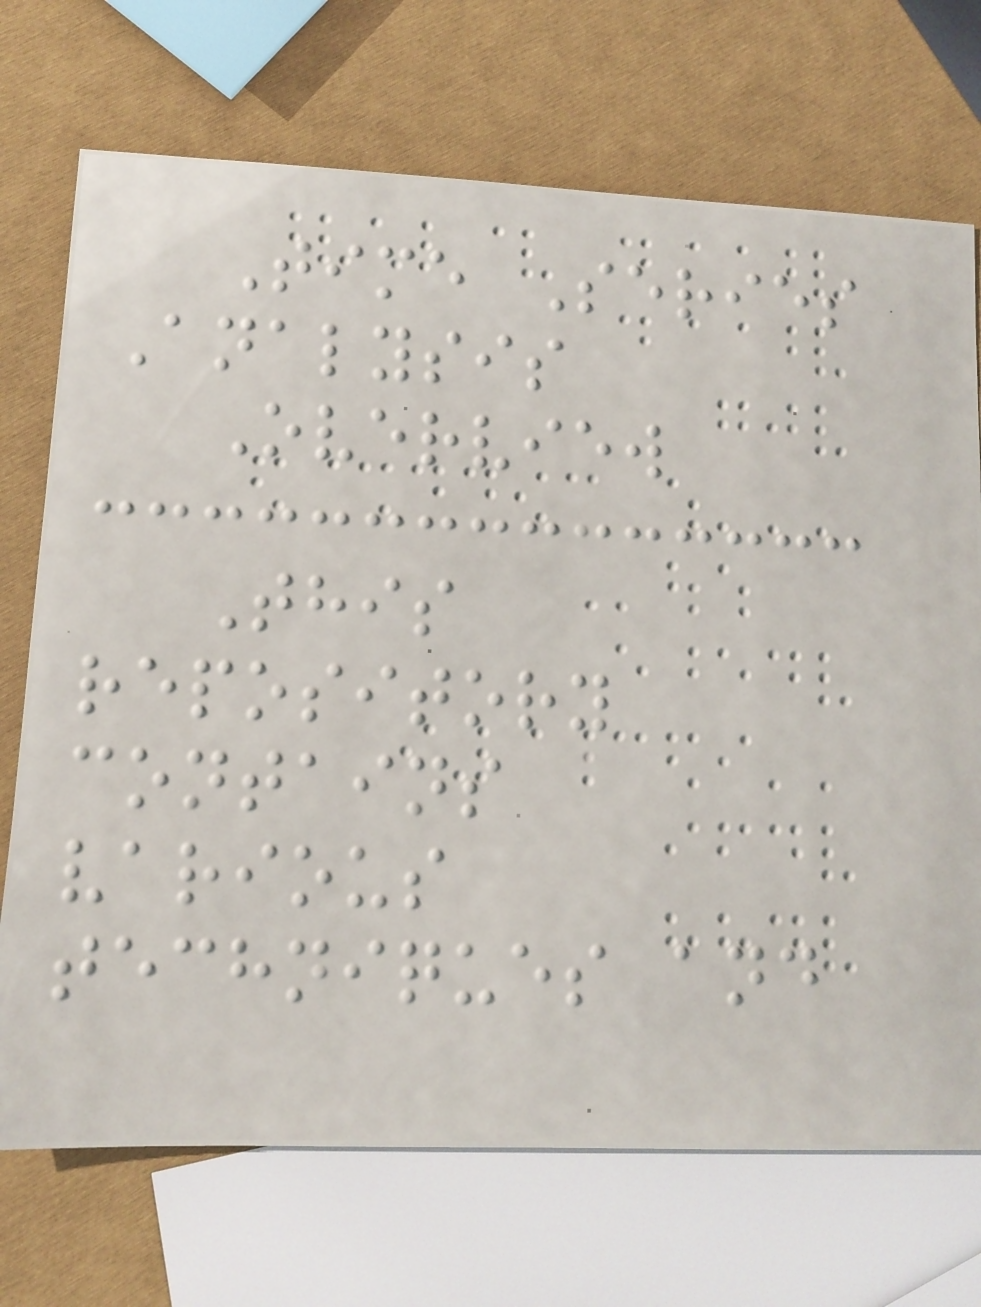Time Series
Analysis
Overview
This
repository
contains
various
techniques and
